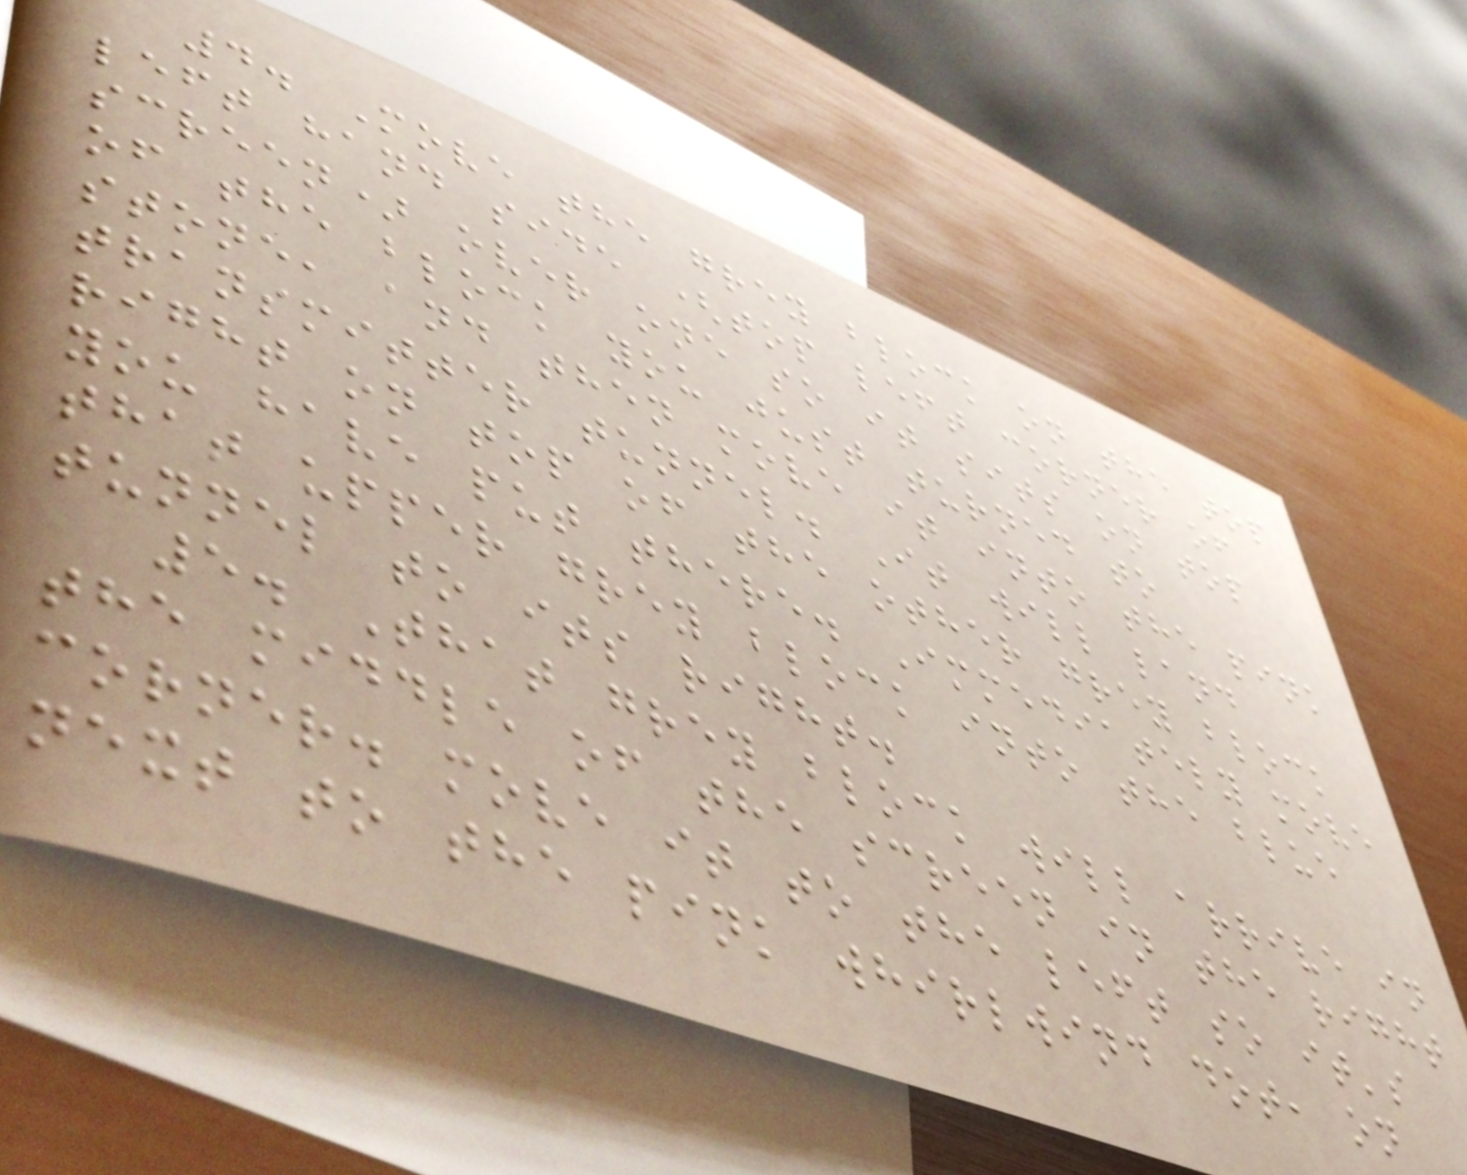4. Move the grey block on the top
left hand side (top left corner of
screen) over one so it sits on top
of the block you just turned to
stone, and then move it into the pink
transmitter tunnel. It will land
right on top of the other grey block
you have put there. Immediately move
that upper grey block into the blue
tunnel to its right.
5. That grey block will arrive in
the middle of the screen in the right
corner. move it to the left so it's
next to the pink whirlwind dot, on
